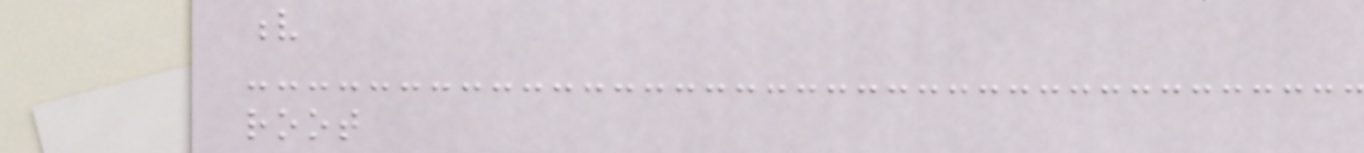v
root
